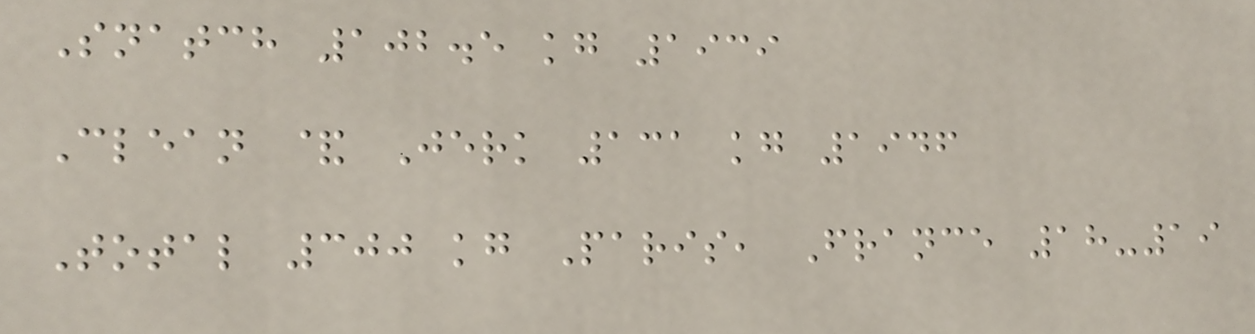Snatch 102.5 kg 1939
Clean & Jerk 131 kg 1946
Total 300 kg Paris, France 18-19
